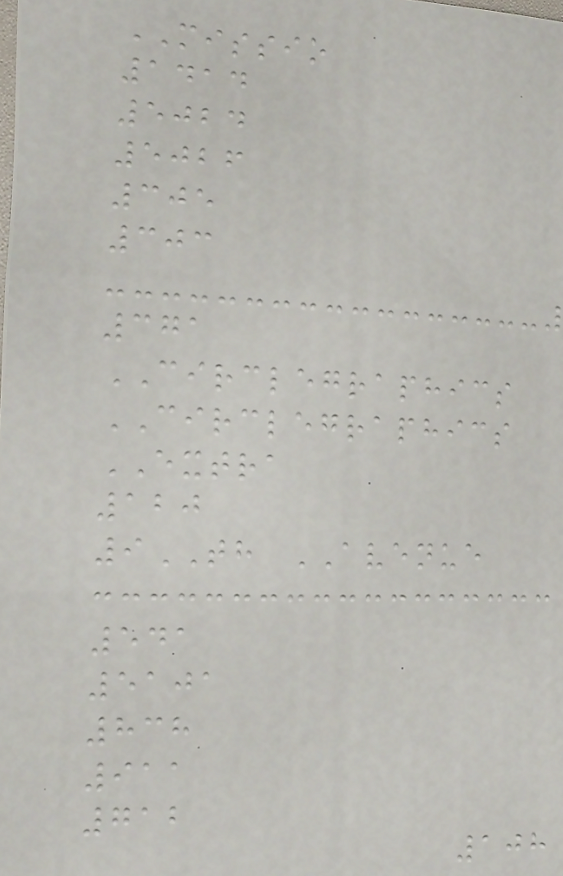MISSIO
1414
5024
5026
305
303
371
CIRCLEGRAPHICS
CIRCLEGRAPHICS
EXTRA
120
9TH AVENUE
541
5101
838
911
712
108
